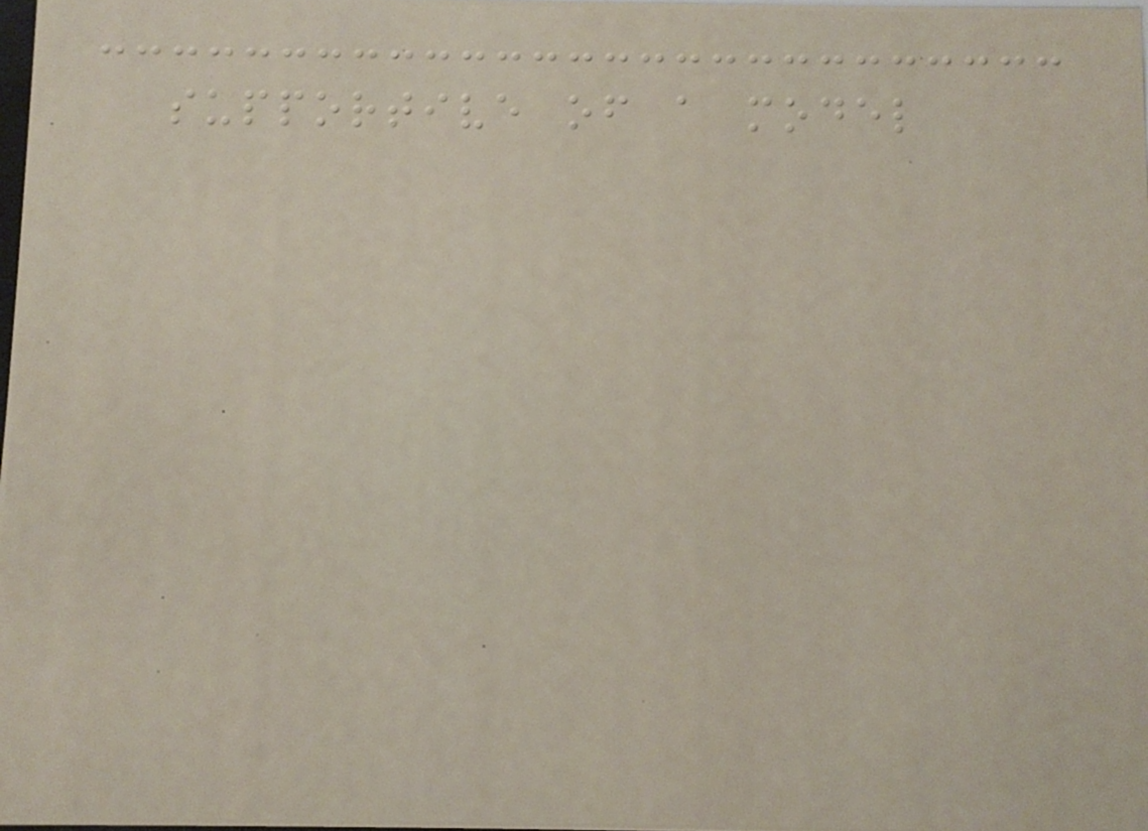supportive of a model
